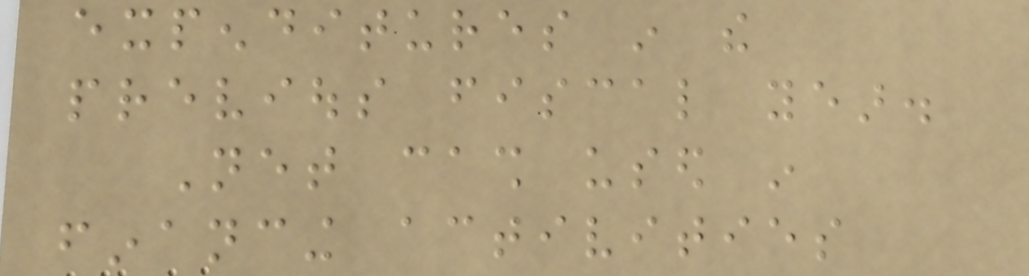expenditures in the
previous fiscal year.
Net cash used in
financing activities
